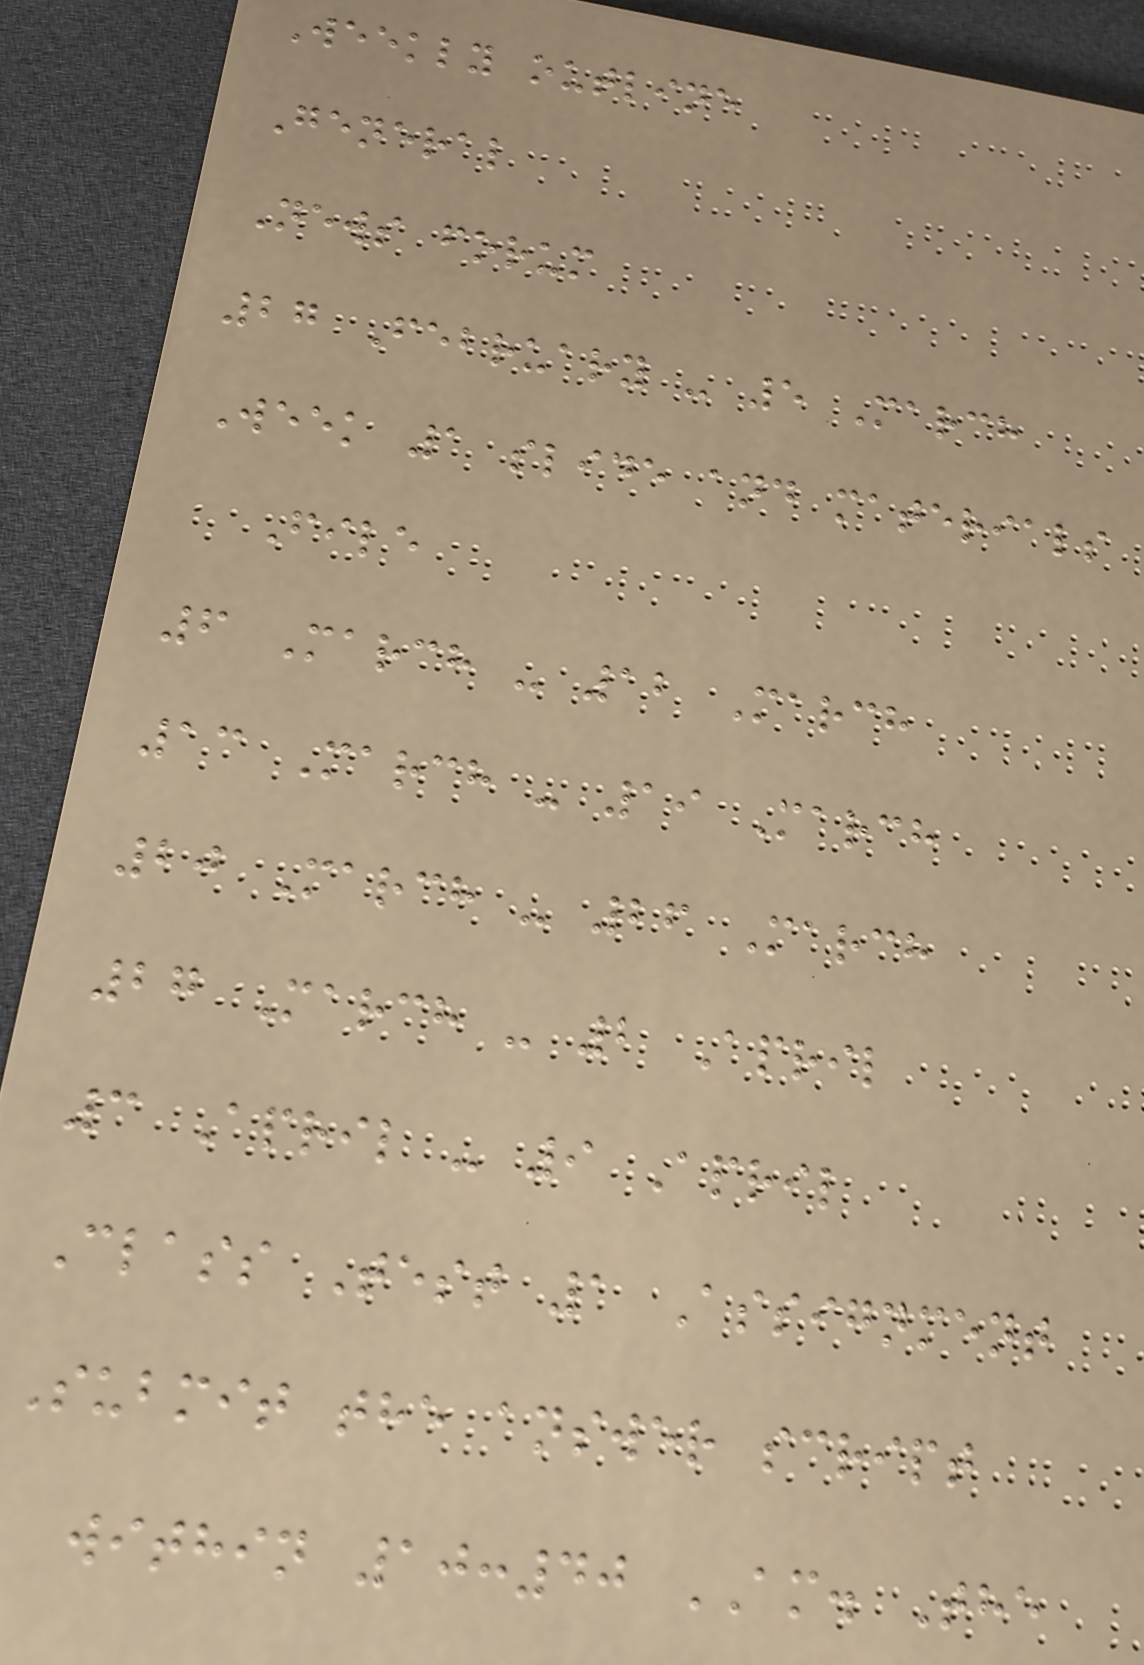Weekly outline
General
News forum
27 February - 5 March
Week 1 slide and materials
File
6 March - 12 March
13 March - 19 March
20 March - 26 March
27 March - 2 April
3 April - 9 April
Class Test 1 Assignment
Submit the answer script
within 10:40 AM. The
